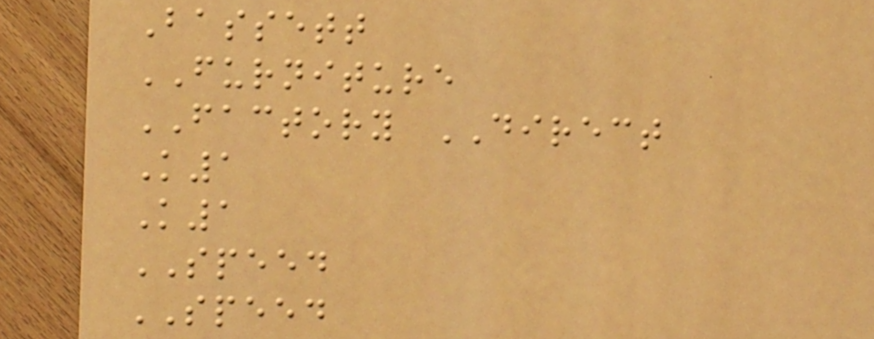Bassett
FURNITURE
FACTORY DIRECT
K1
K1
SPEED
SPEED
